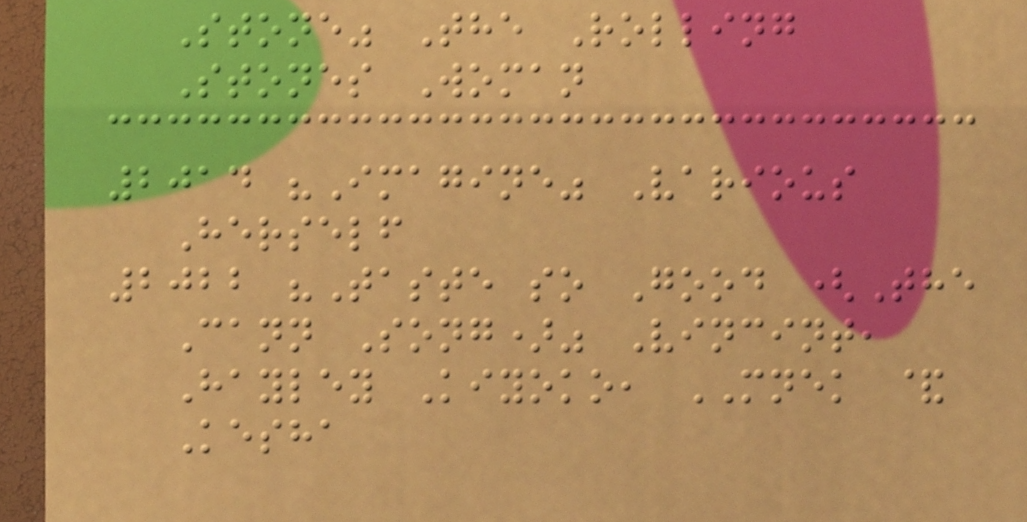Stone" The Rolling
Stones Woman
2014 "Imagine" Various
Herself
2022 "Taste so Good (The
Cann Song)" Vincint,
Hayley Kiyoko, MNEK &
Kesha
